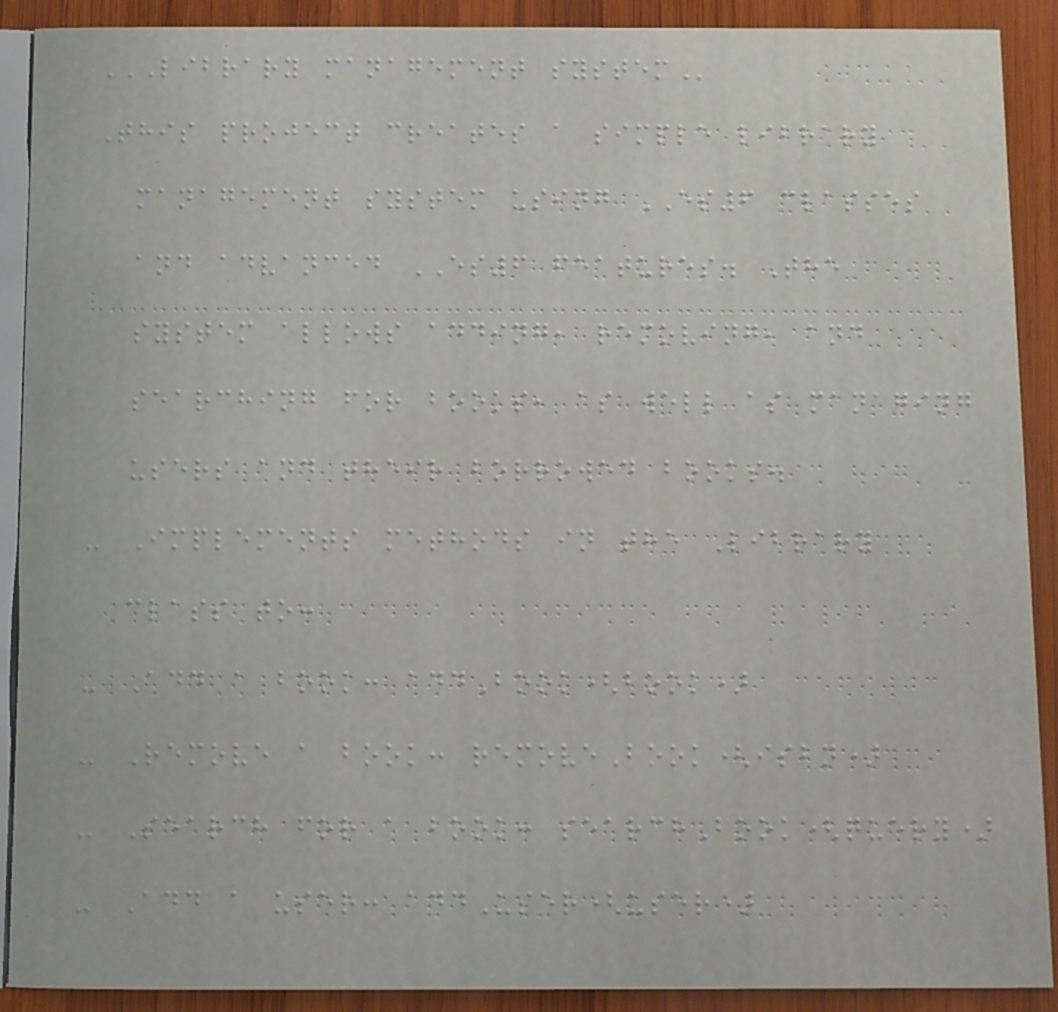LIBRARY MANAGEMENT SYSTEM
This project creates a simple library
management system using ES6 classes
and advanced ES6 features. The
system allows adding, removing, and
searching for books, as well as managing
users and their borrowed books.
- Implements methods in the Library
class to:
- Add a book: addBook(book)
- Remove a book: removeBook(isbn)
- Search for a book: searchBook(query)
- Add a user: addUser(user)
